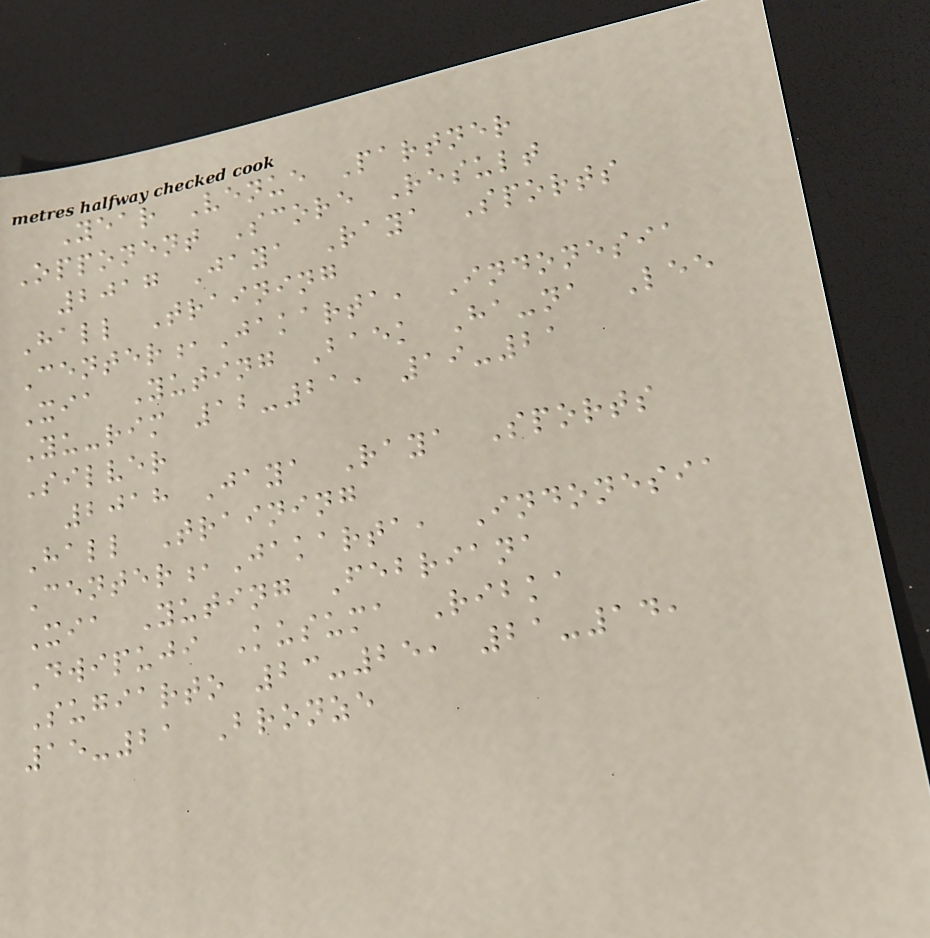Year Venue Partner
Opponent Score Result
2017 Jaya Raya Sports
Hall Training
Center,Jakarta, Indonesia
Xia Yuting Baek Ha-na Lee
Yu-rim 12-21, 19-21
Silver
2018 Jaya Raya Sports
Hall Training
Center,Jakarta, Indonesia
Xia Yuting Febriana
Dwipuji Kusuma Ribka
Sugiarto 23-25, 21-14,
15-21 Bronze
